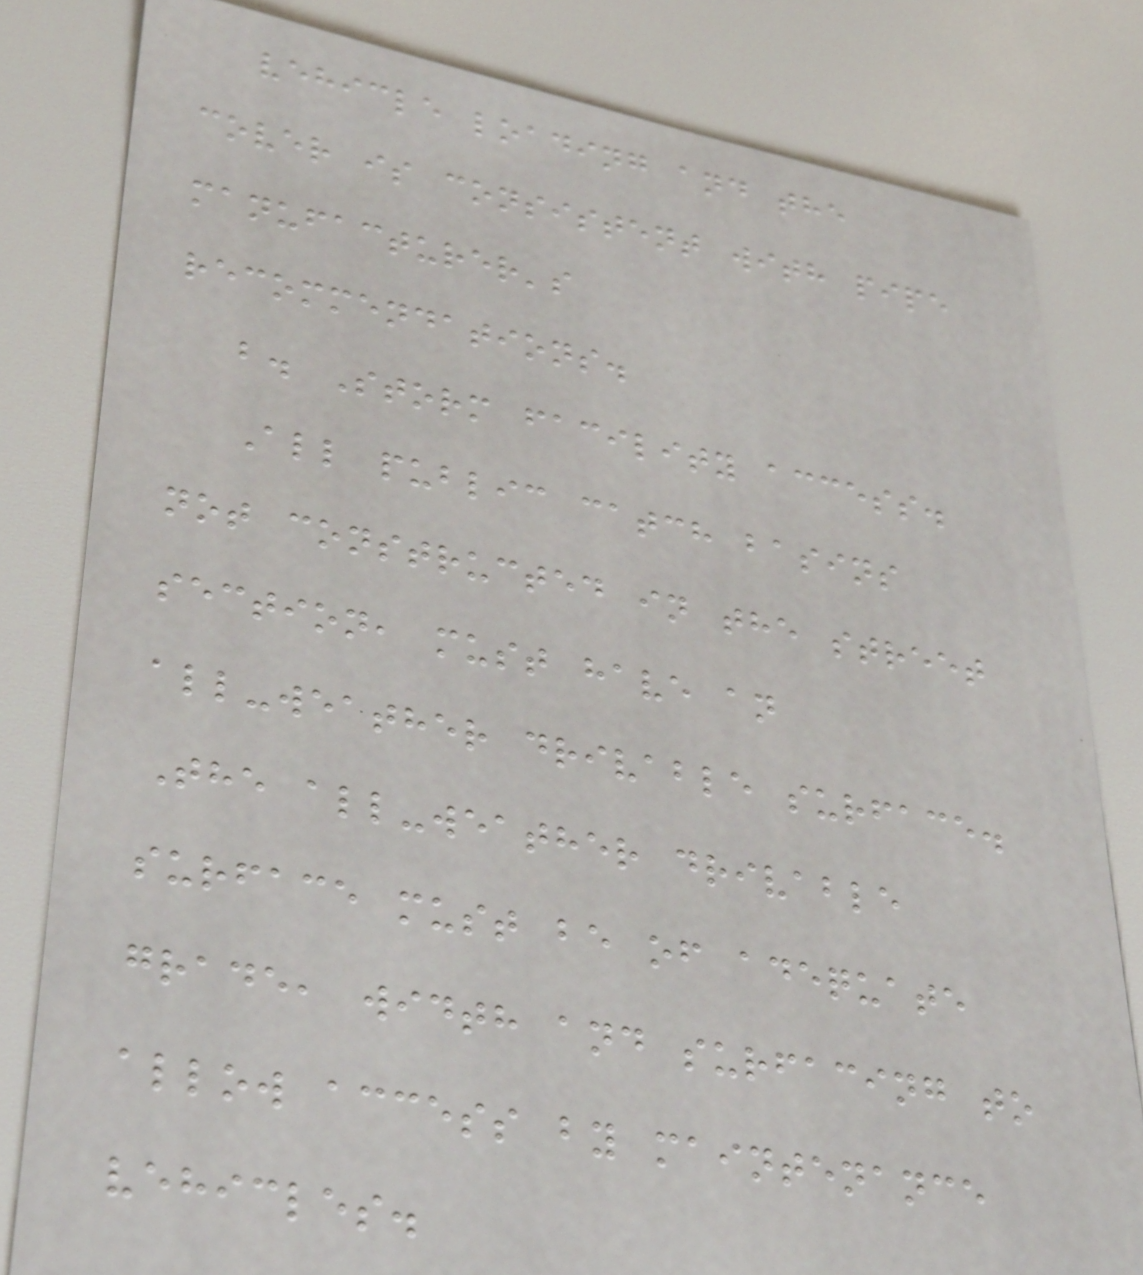vehicle loading and the
cover is consistent with pipe
manufacturer's
recommendations.
b. Storm facility access.
All public catch basins
not constructed in the street
section, must have an
all-weather drivable surface.
The all-weather drivable
surface must be of adequate
grade, width and surfacing to
allow access by maintenance
vehicles.
